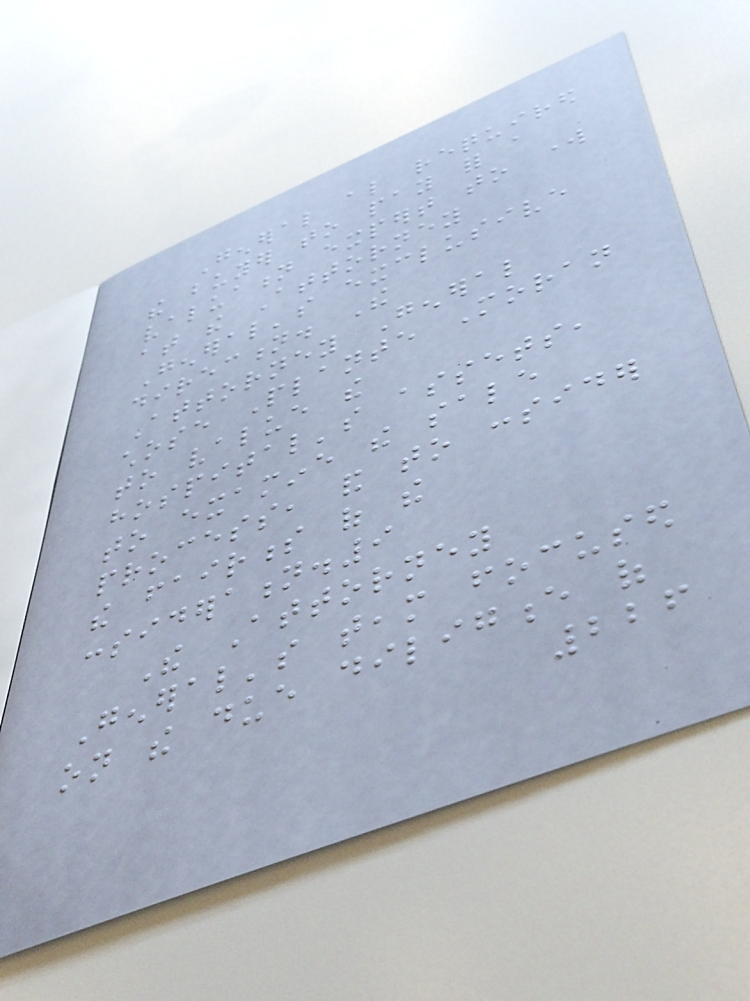General also required
the buyer to pay for a
valuation expert to work
at the Attorney
General's exclusive
direction. The
Attorney General
chose Plante Moran
to value the
hospital's assets,
to examine the sale
process, and to consider
the fairness of the
consideration.9
The Attorney
General's team focused
on the due diligence of
226
